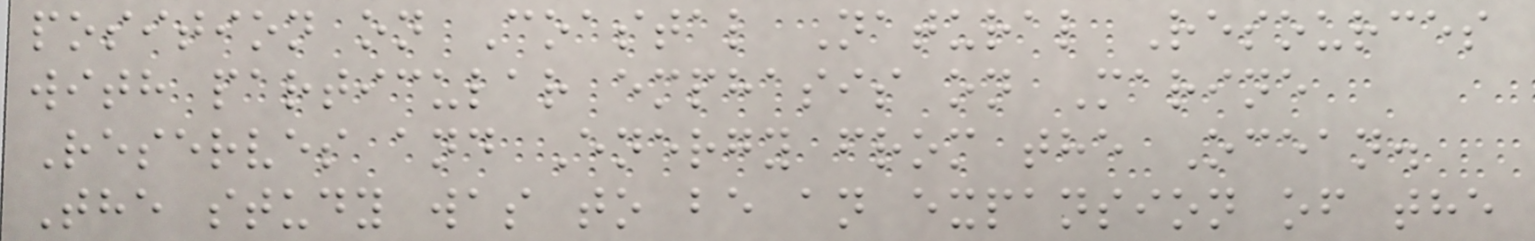position on Coastal Natural Resources
with particular emphasis on Marine
Reserves and Energy from the Ocean.
The study was to be an expansion of the
